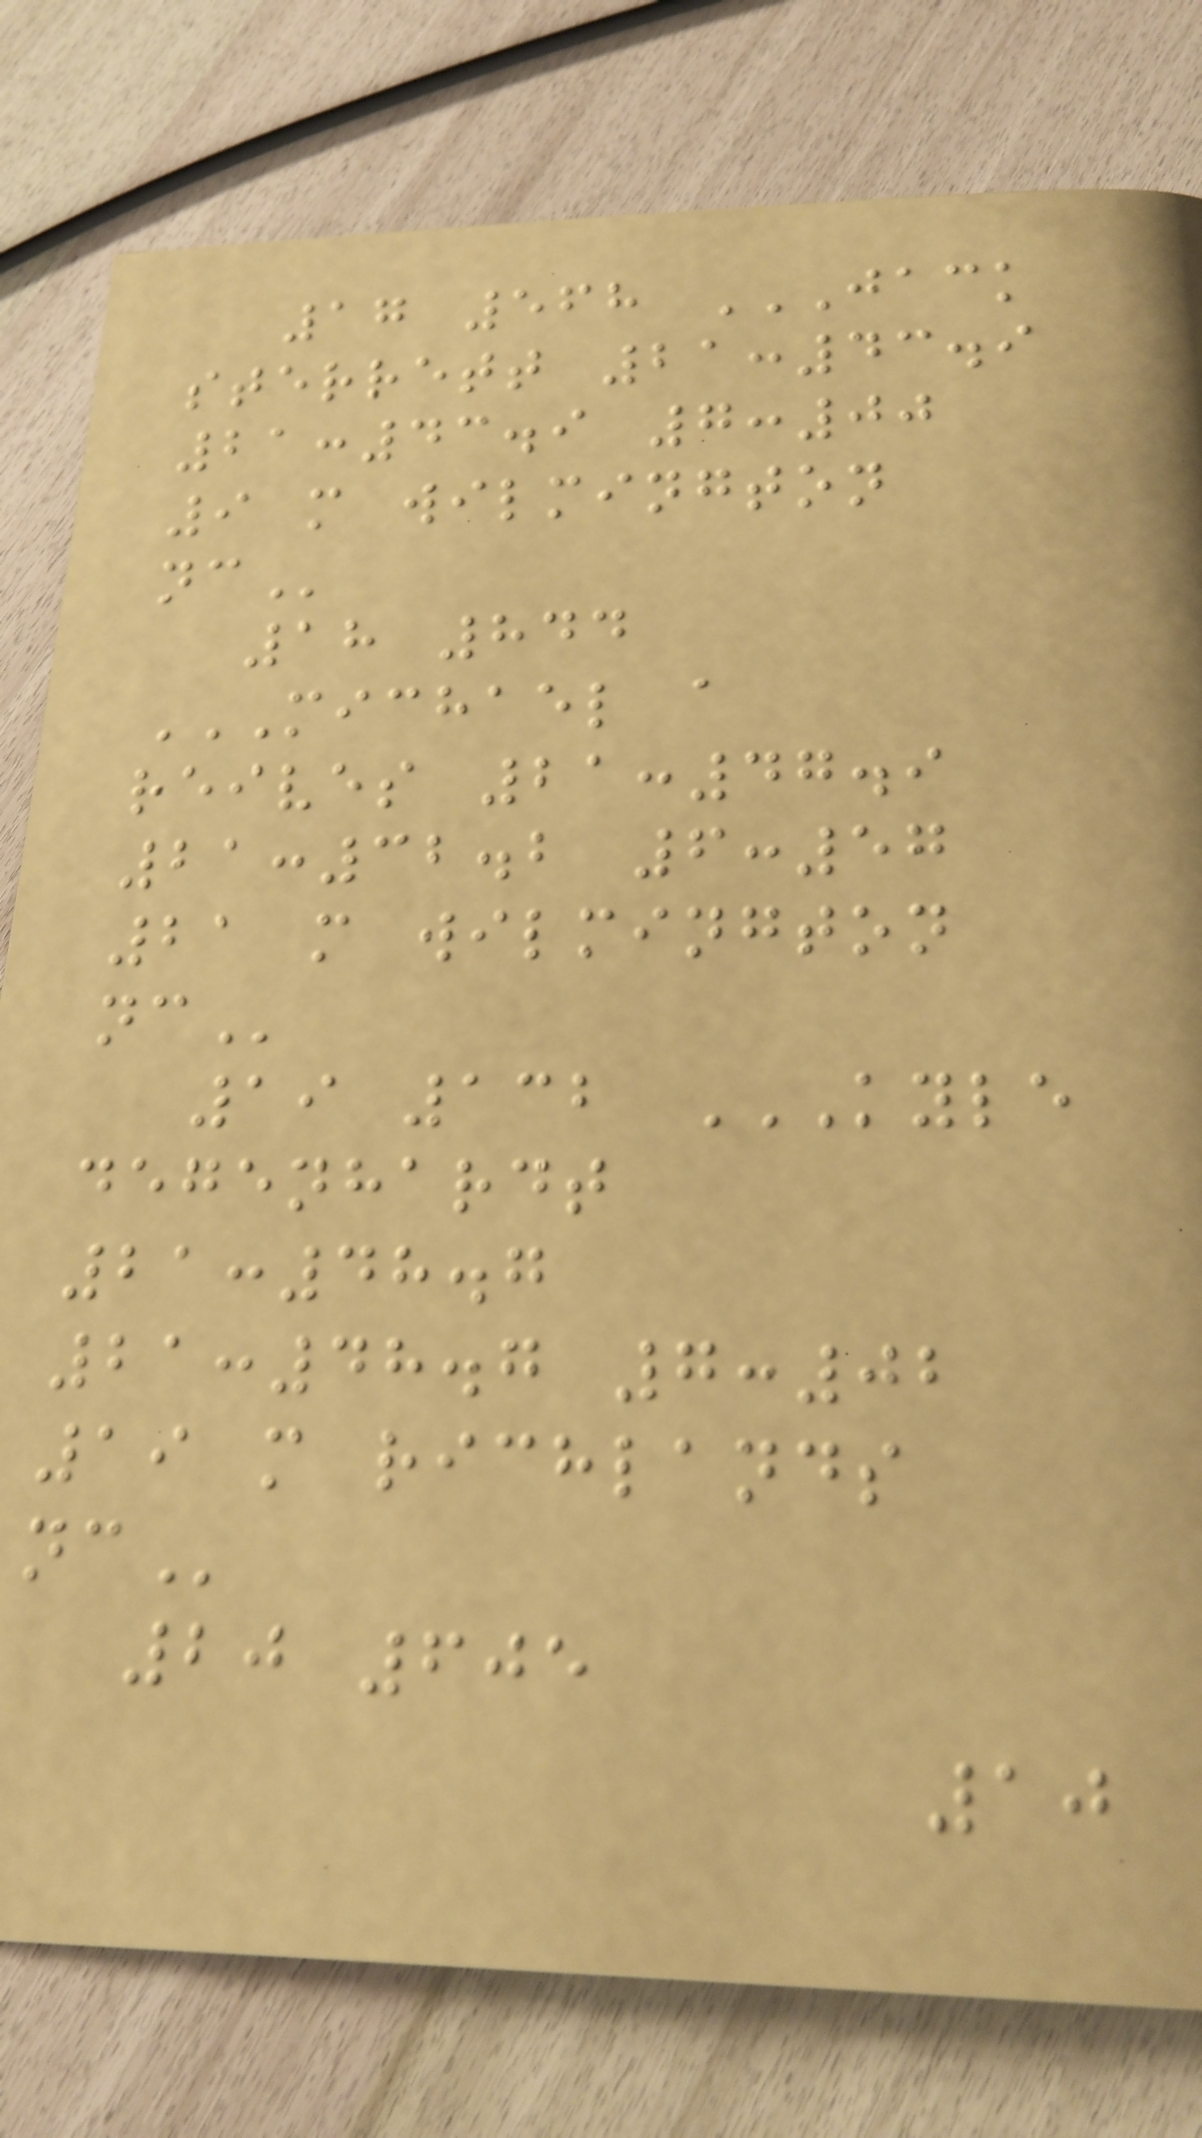17 568 JACK
STERRETT 21:43.9
21:43.9 7:00
9 M WILMINGTON
NC
18 844
MICHAEL A
REIVES 21:47.9
21:32.2 6:57
21 M WILMINGTON
NC
19 132 KYLE
DEGENHARDT
21:48.7
21:48.7 7:02
19 M RICHLANDS
NC
20 605
10
